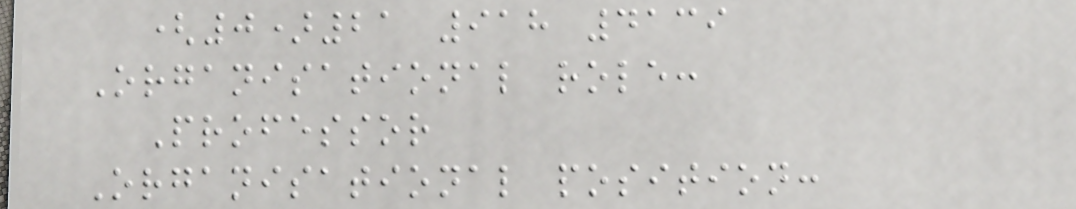(0)21 918 4139
Organisational role:
Professor
Organisational position:
